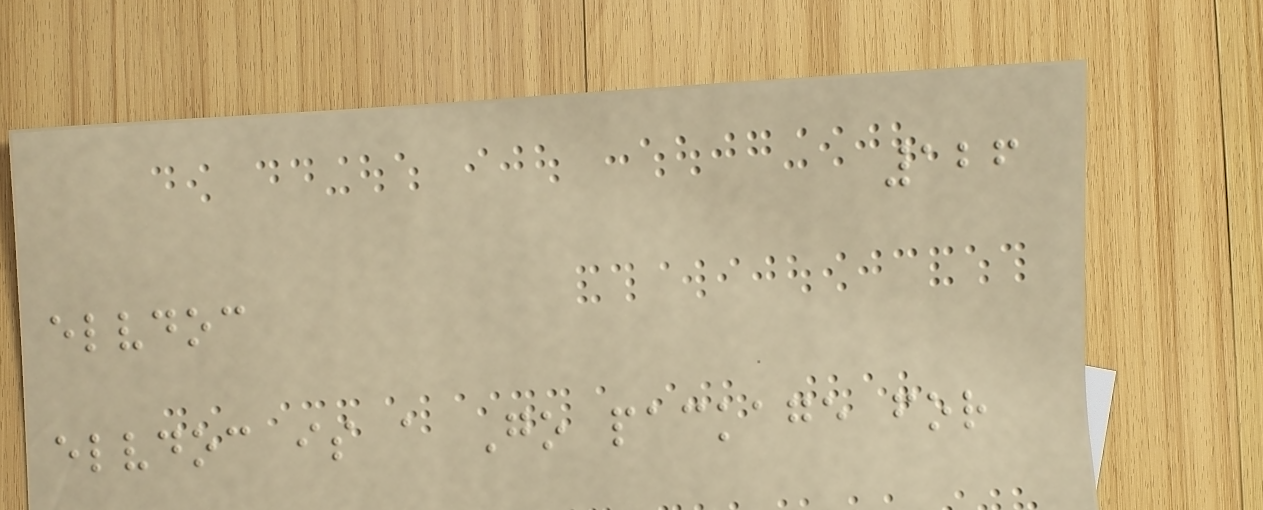126
elvdoc
elvdoc is a Go package for
